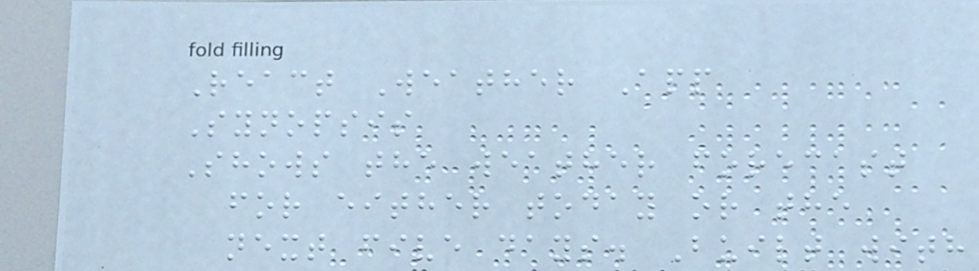React Weather App
Synopsis
Shows the weather forecast
for either today or the
next five days. Built with
